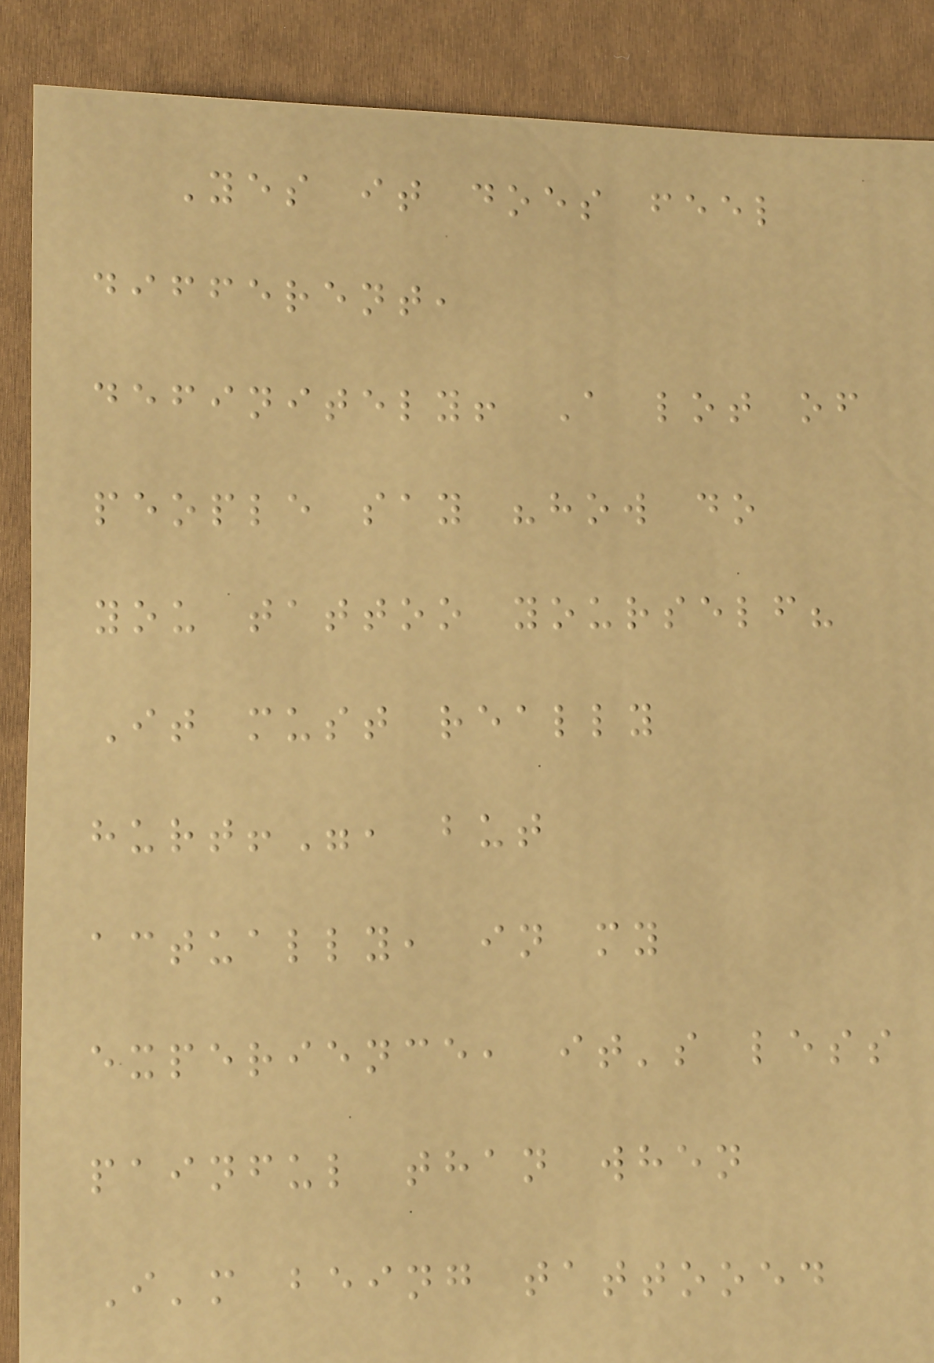Yes it does feel
different,
definitely! A lot of
people say "how do
you tattoo yourself?
It must really
hurt!", but
actually, in my
experience, it's less
painful than when
I'm being tattooed
